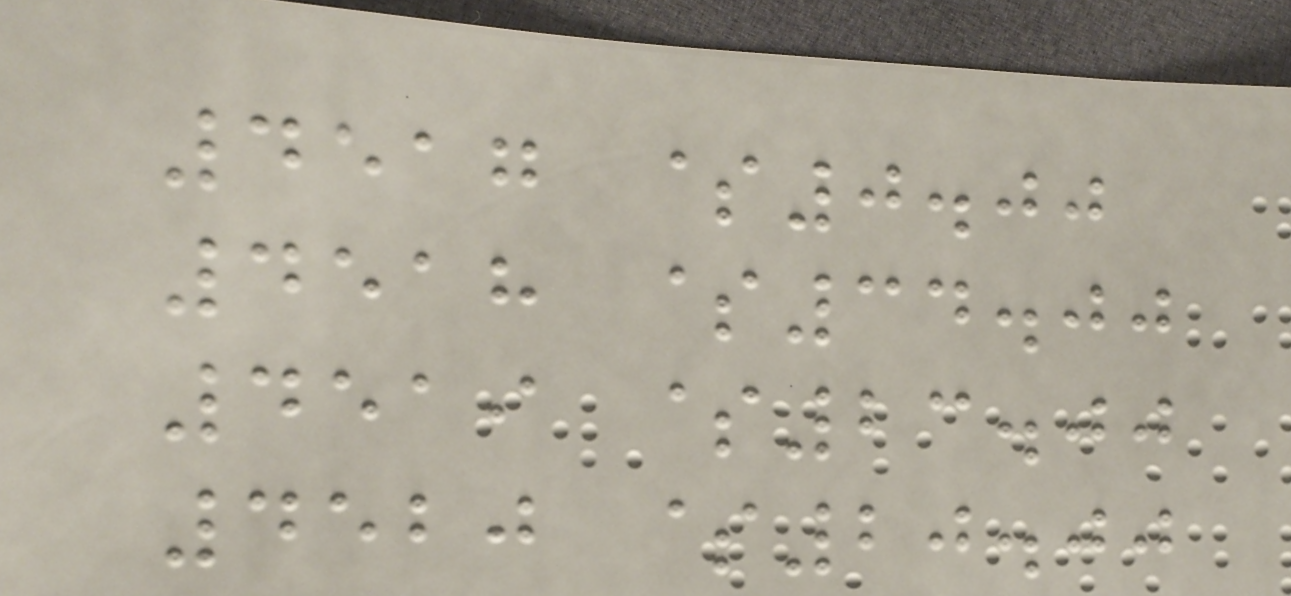4517 $0.00
4518 $34.00
4519 $23.00
4520 $20.00
